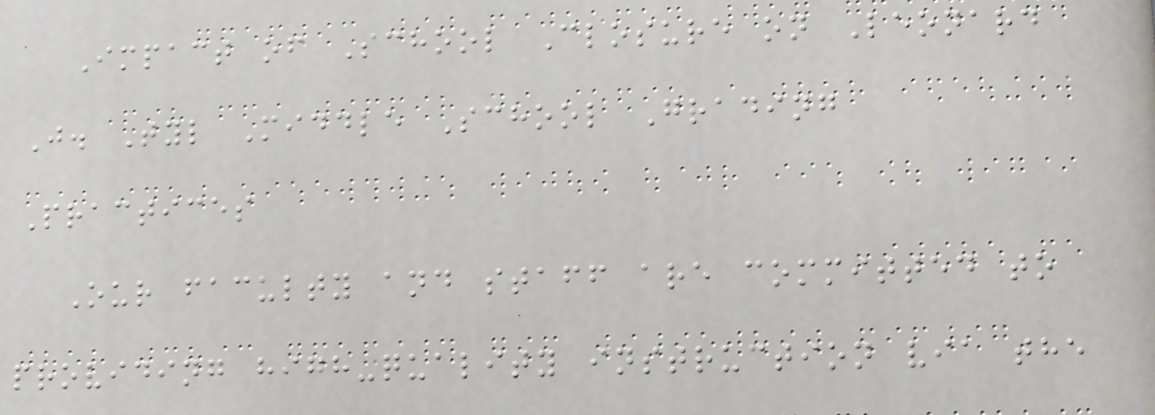Impact of School Closure on Leonard
J. Tyl Middle School Grading
Practices
Our faculty and staff are committed to
providing high-quality instruction via the
